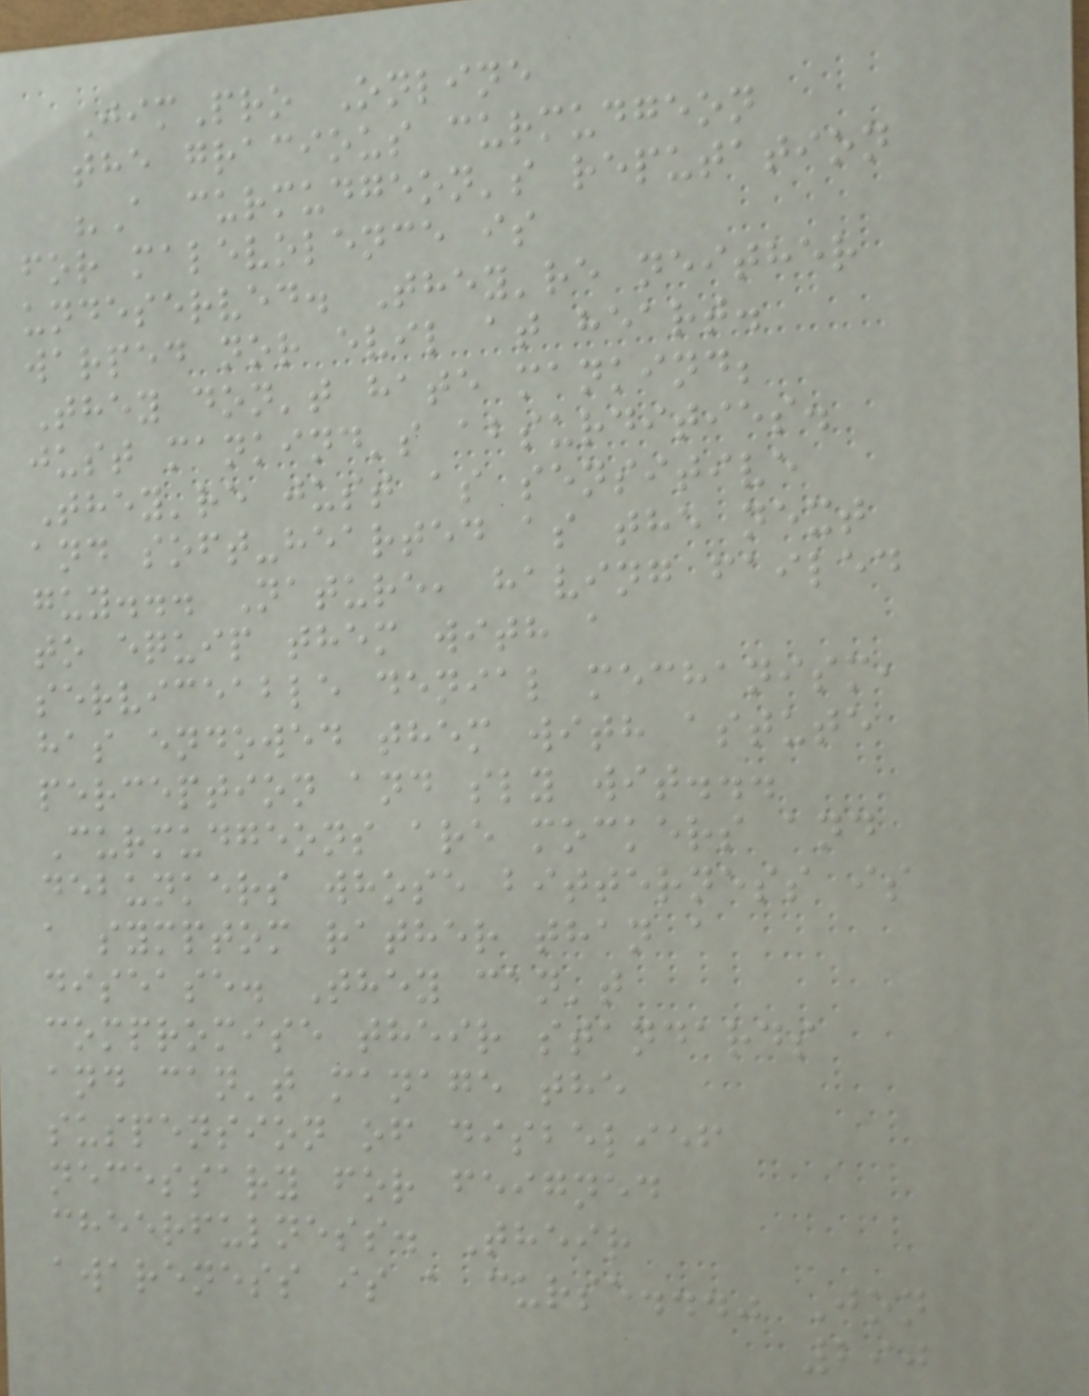JimPro Online
the gracious curmudgeon
"A curmudgeon's reputation
for malevolence is
undeserved. They're neither
warped nor evil at heart.
They don't hate mankind;
just mankind's absurdities.
They're just as sensitive
and soft-hearted as the next
guy... Nature, having failed
to equip them with a
serviceable denial mechanism,
has endowed them with astute
perception and sly wit...
Curmudgeons are mockers and
debunkers whose bitterness is
a symptom rather than a
disease. They can't
compromise their standards
and can't manage the
suspension of disbelief
necessary for feigned
cheerfulness. Their
awareness is a curse..." Jon
290
